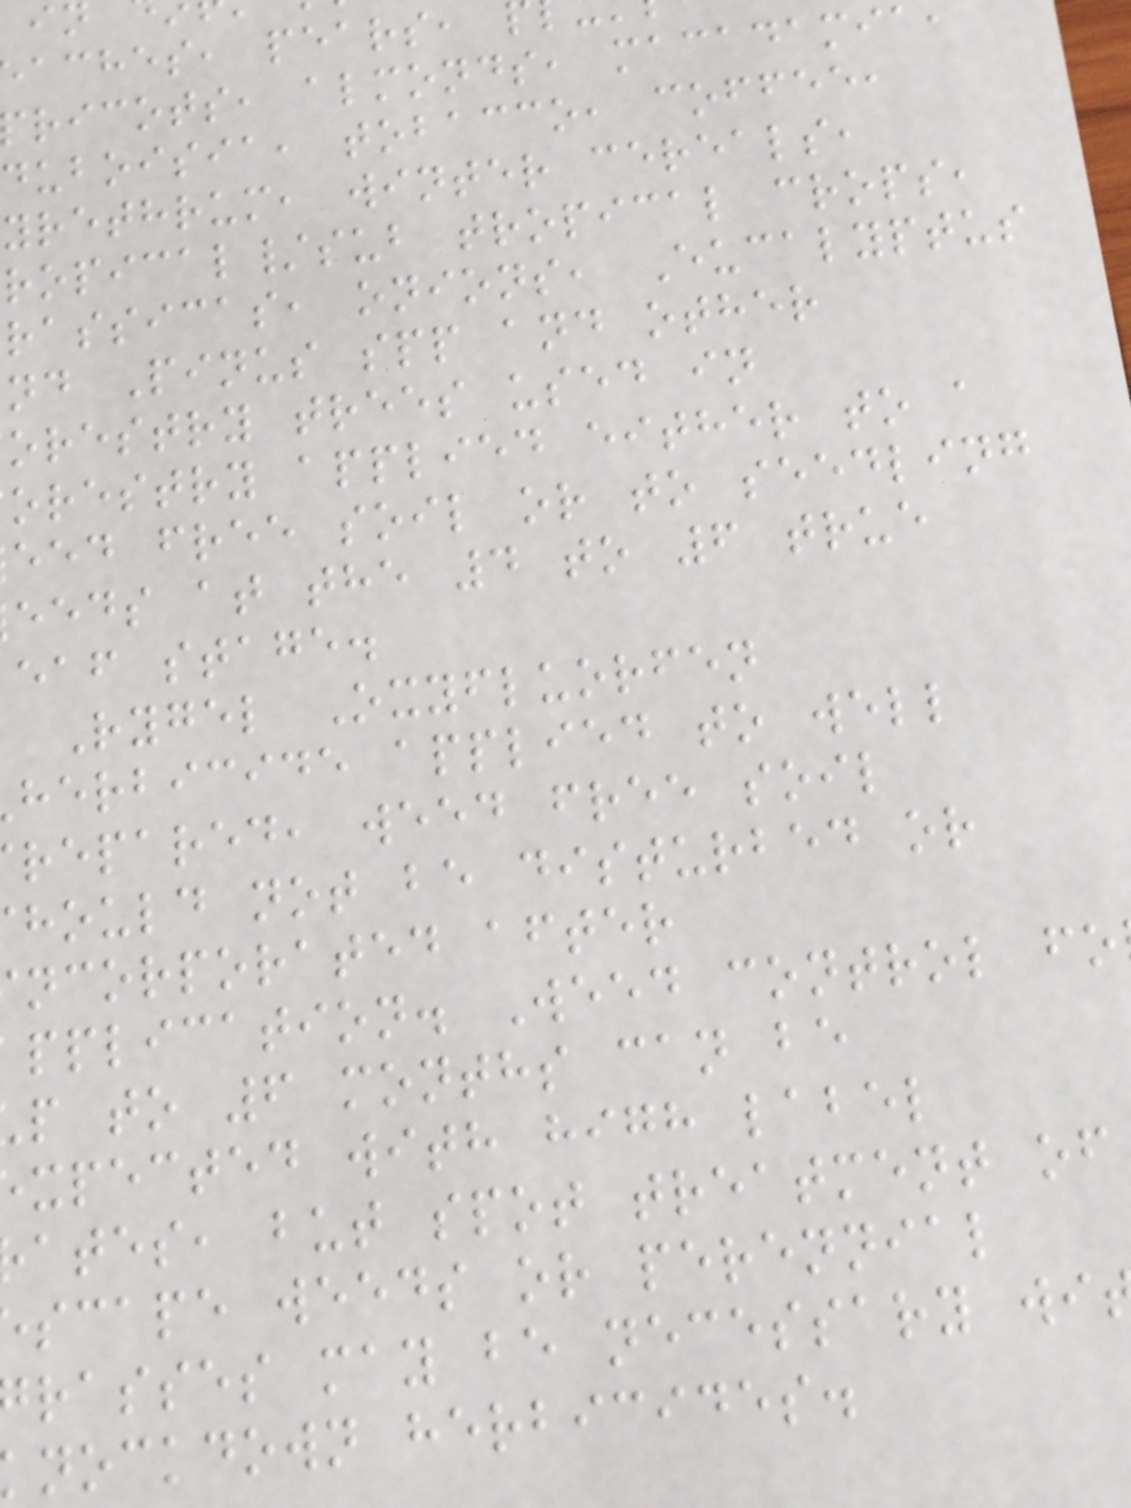aches, pears,
ricots, almonds, macadamia
duboisia, tobacco, coffee,
yrethrum, winter cereals,
ropical/sub tropical crops,
rassicas, onions, Eucalyptus
nd Pinus spp and other
orestry trees used in
orestry applied either to a
eed free soil or to seedling
eeds at the 4 to 6 true
eaf stage.
Rygel Oxyfluorfen
herbicide applied to well
repared, weed free soil
hould not be disturbed or
ncorporated after
pplication. Weed control fo
p to 6 months can be
xpected with high label
ates, but spot treatment of
scape weeds or perennial
rasses may be necessary wi
nockdown herbicides.
